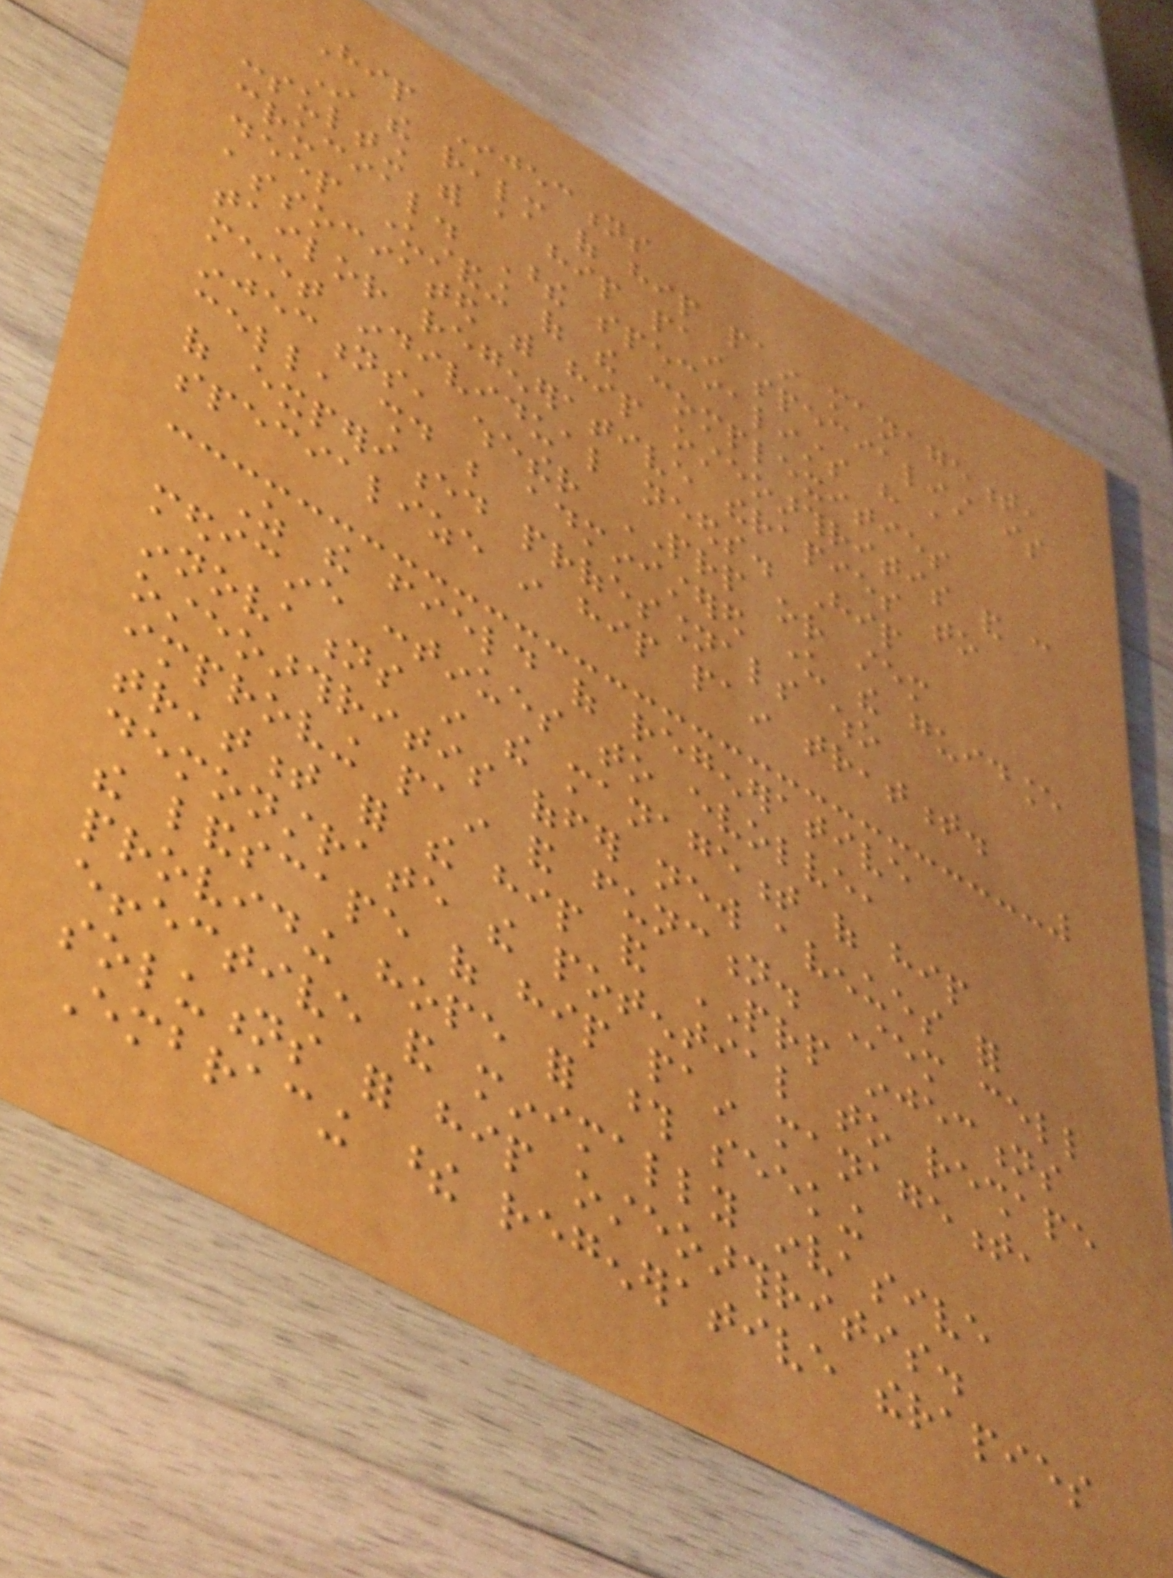Hip Injections
In the realm of hip pain management,
consulting with a hip pain specialist is
crucial. These specialists have a
deep understanding of the complexities
associated with hip osteoarthritis and can
tailor regenerative therapies to
meet individual needs. Hip
injections, whether PRP or stem
cell, should be administered under the guidance
of experienced professionals who
specialize in hip pain treatment.
As the field of regenerative
medicine continues to evolve,
innovations in the management of hip
osteoarthritis offer new avenues for
improving pain and function. Stem cell
treatment for the hip and PRP injections
demonstrate the potential to reshape
the landscape of hip pain management,
providing hope for those seeking
effective and minimally invasive
solutions for hip osteoarthritis.
Embracing these regenerative therapies
